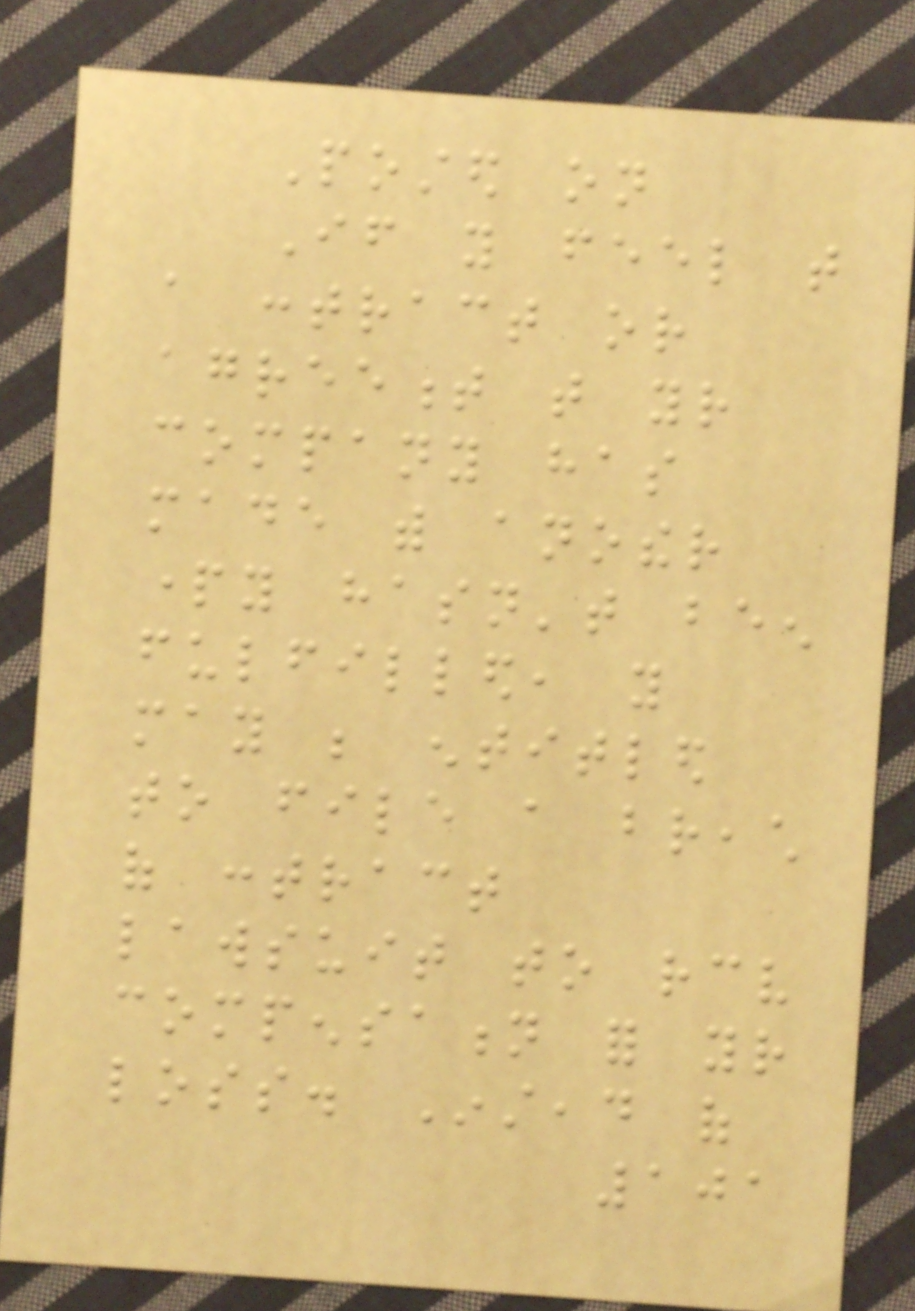Posted on
If you feel that
a contract or
agreement that your
company has
made with another
party hasn't been
fulfilled, you
may be entitled
to file a breach
of contract
lawsuit to receive
compensation for your
loss. Instead of
101
